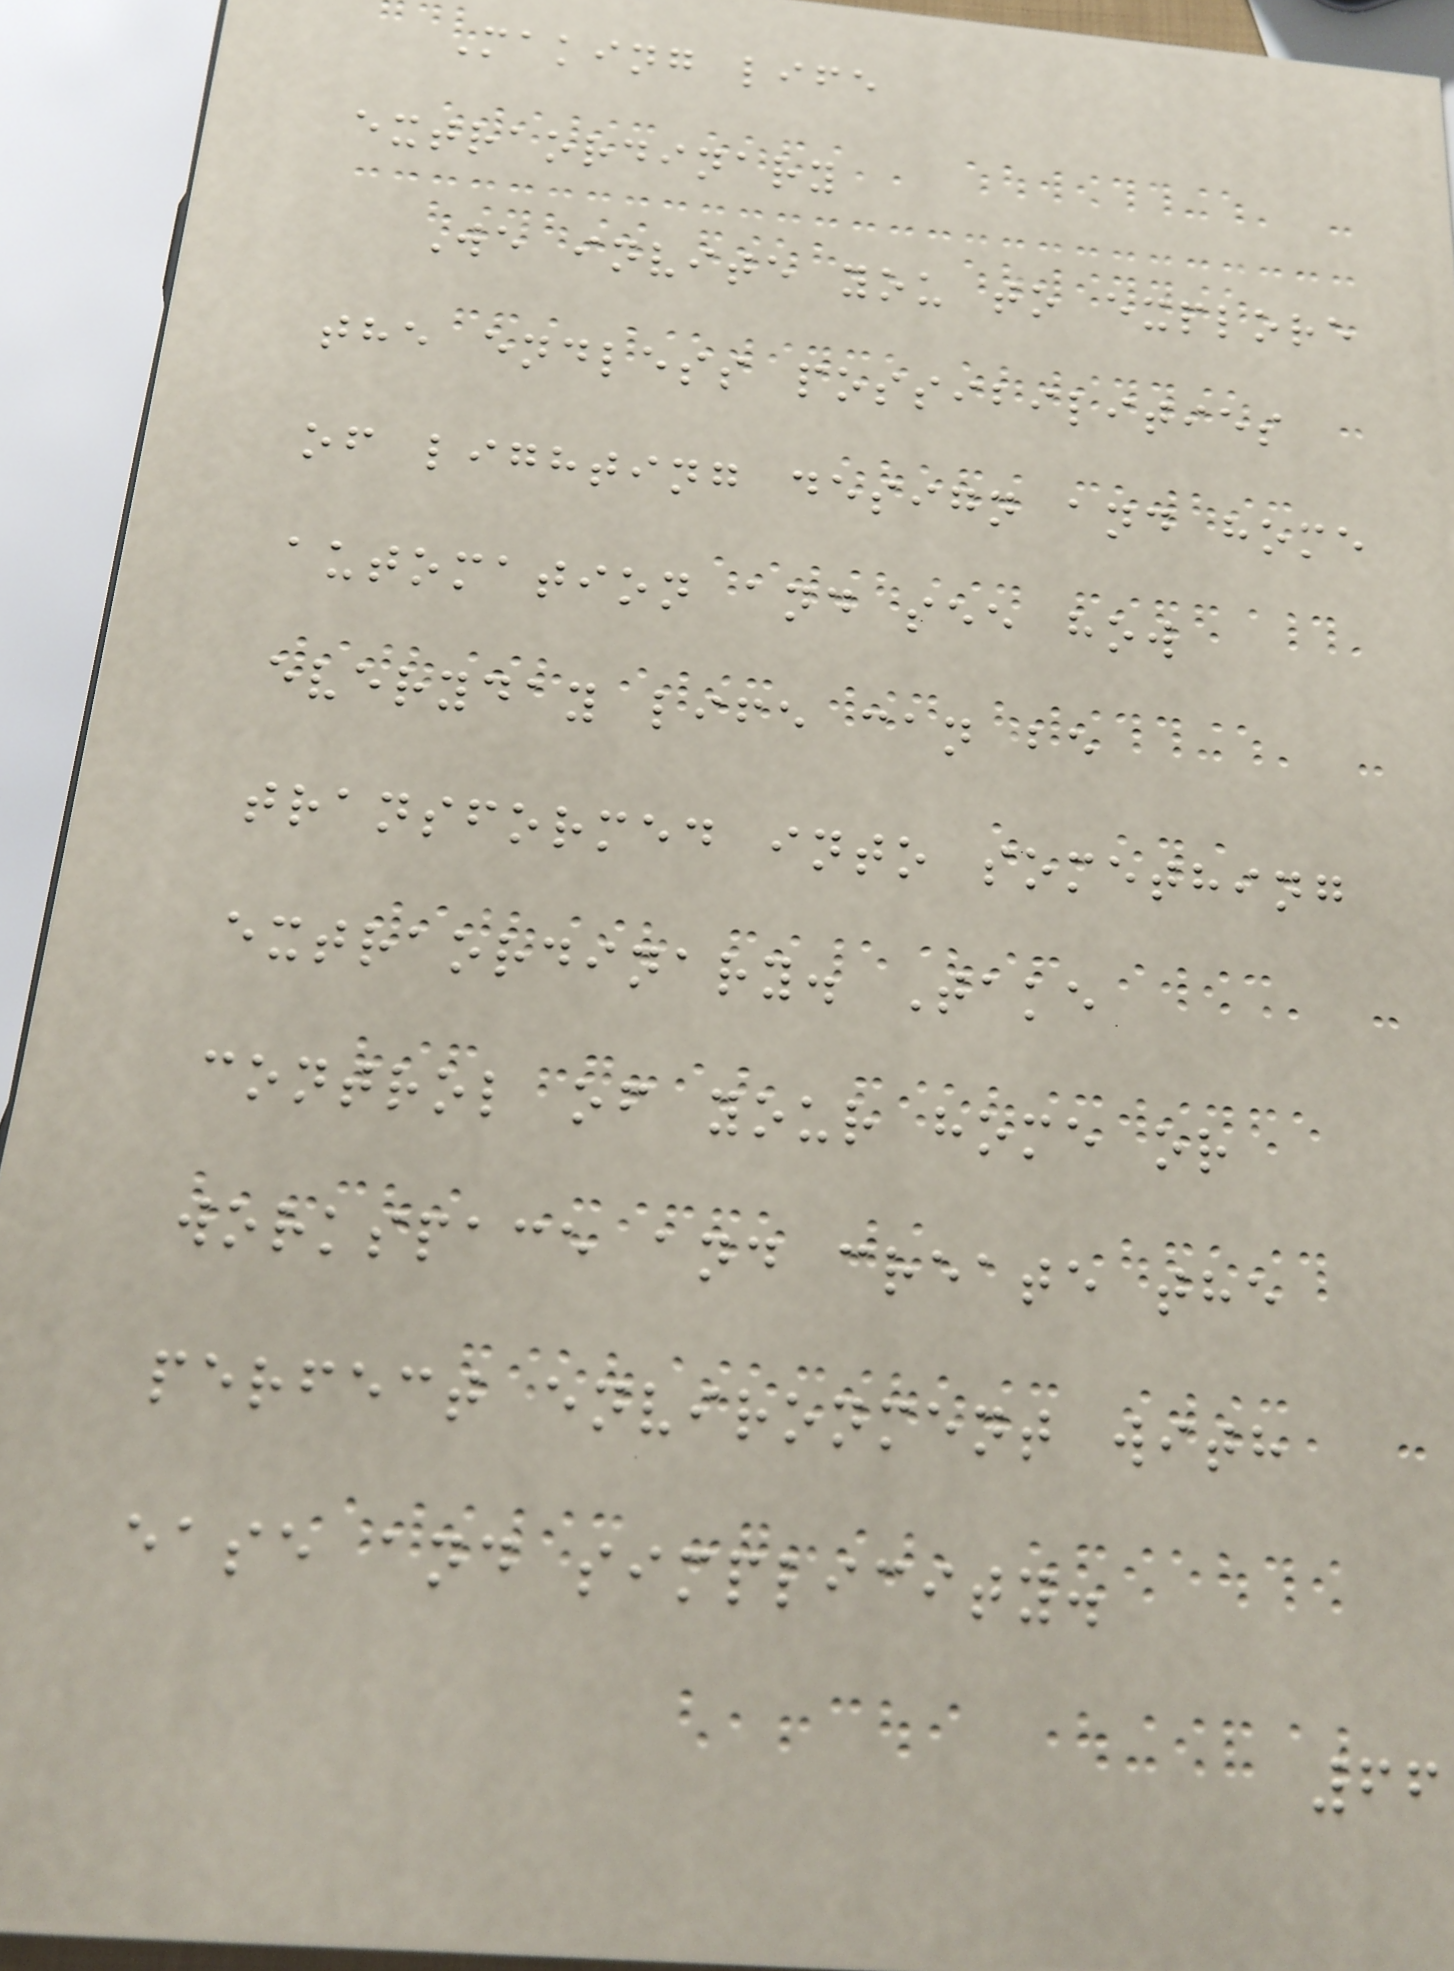Making life
extraordinary
We invite you to explore
the endless possibilities
of lighting design and home
automation and see how
everyday life can be
transformed into something
extraordinary. Take
control of your home or
workspace and create the
perfect environment with
ease and simplicity.
66
